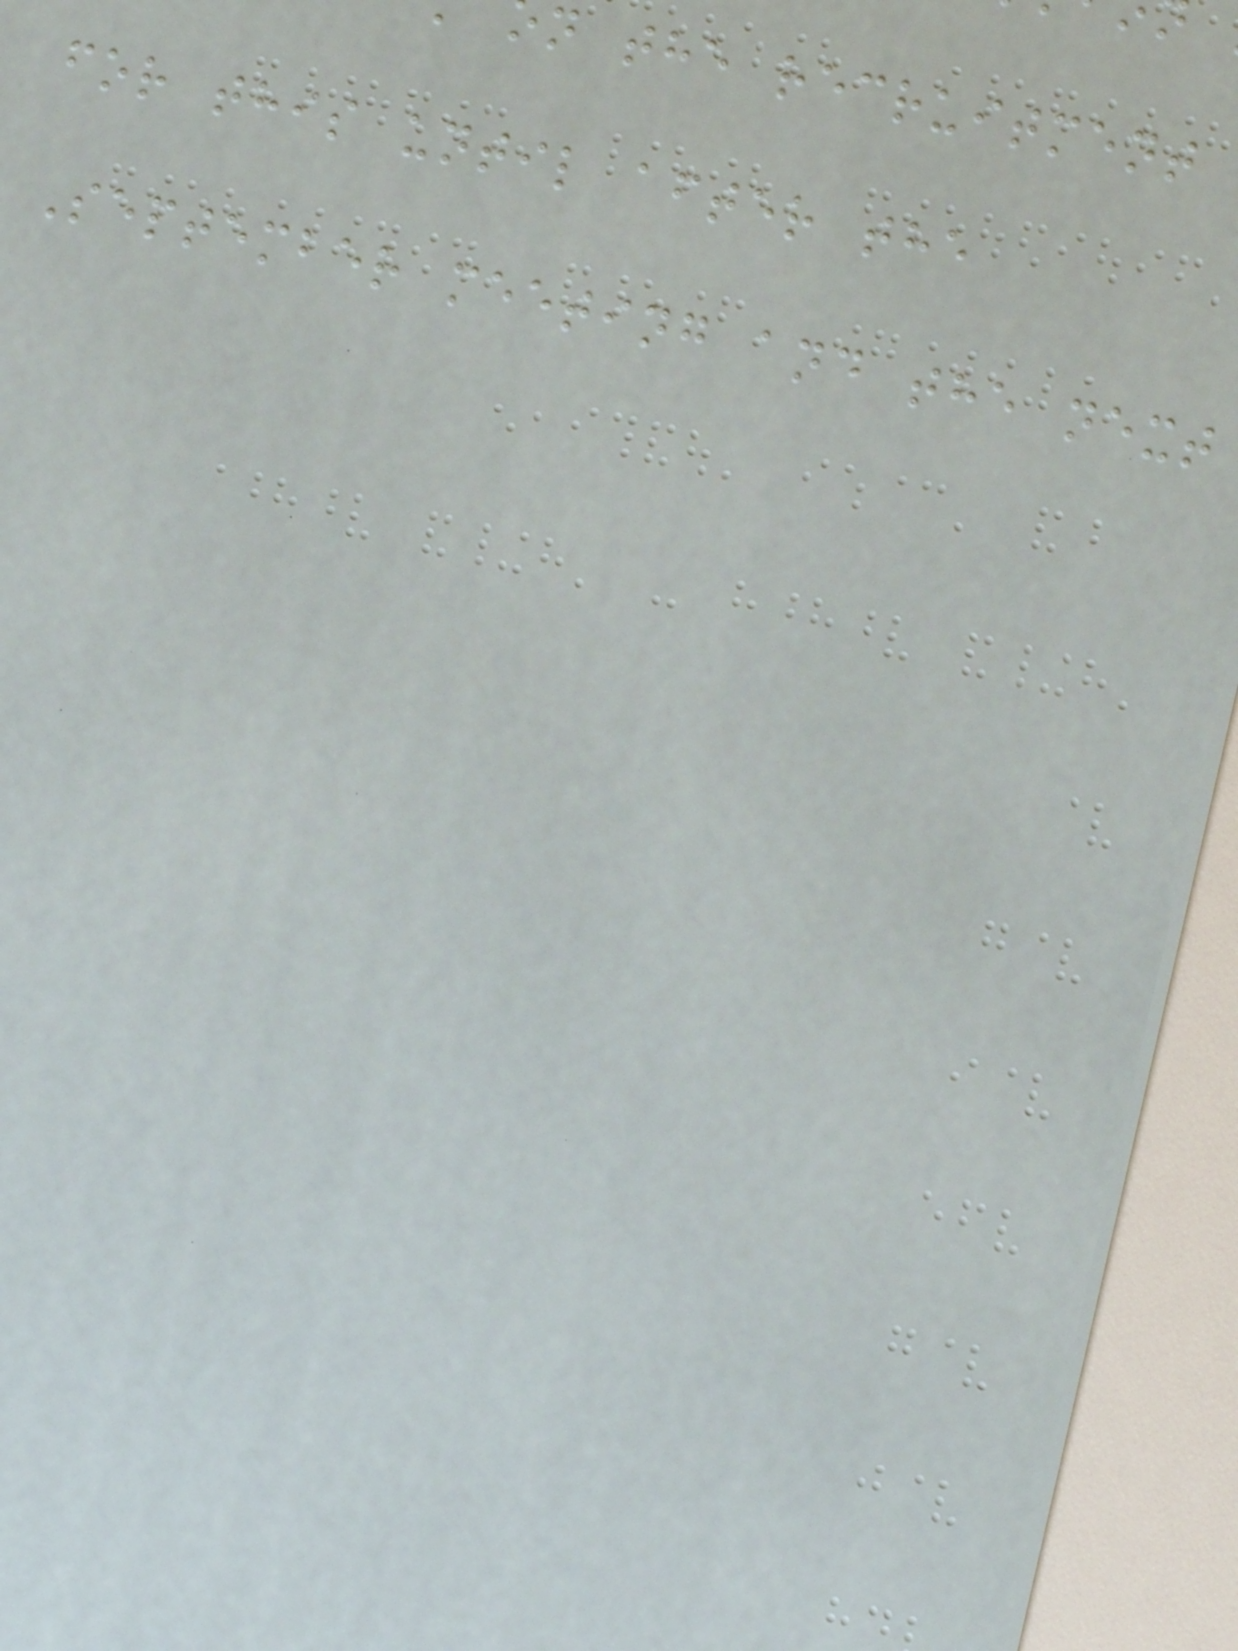n the recruitment
for this until after the
September meeting and the next
